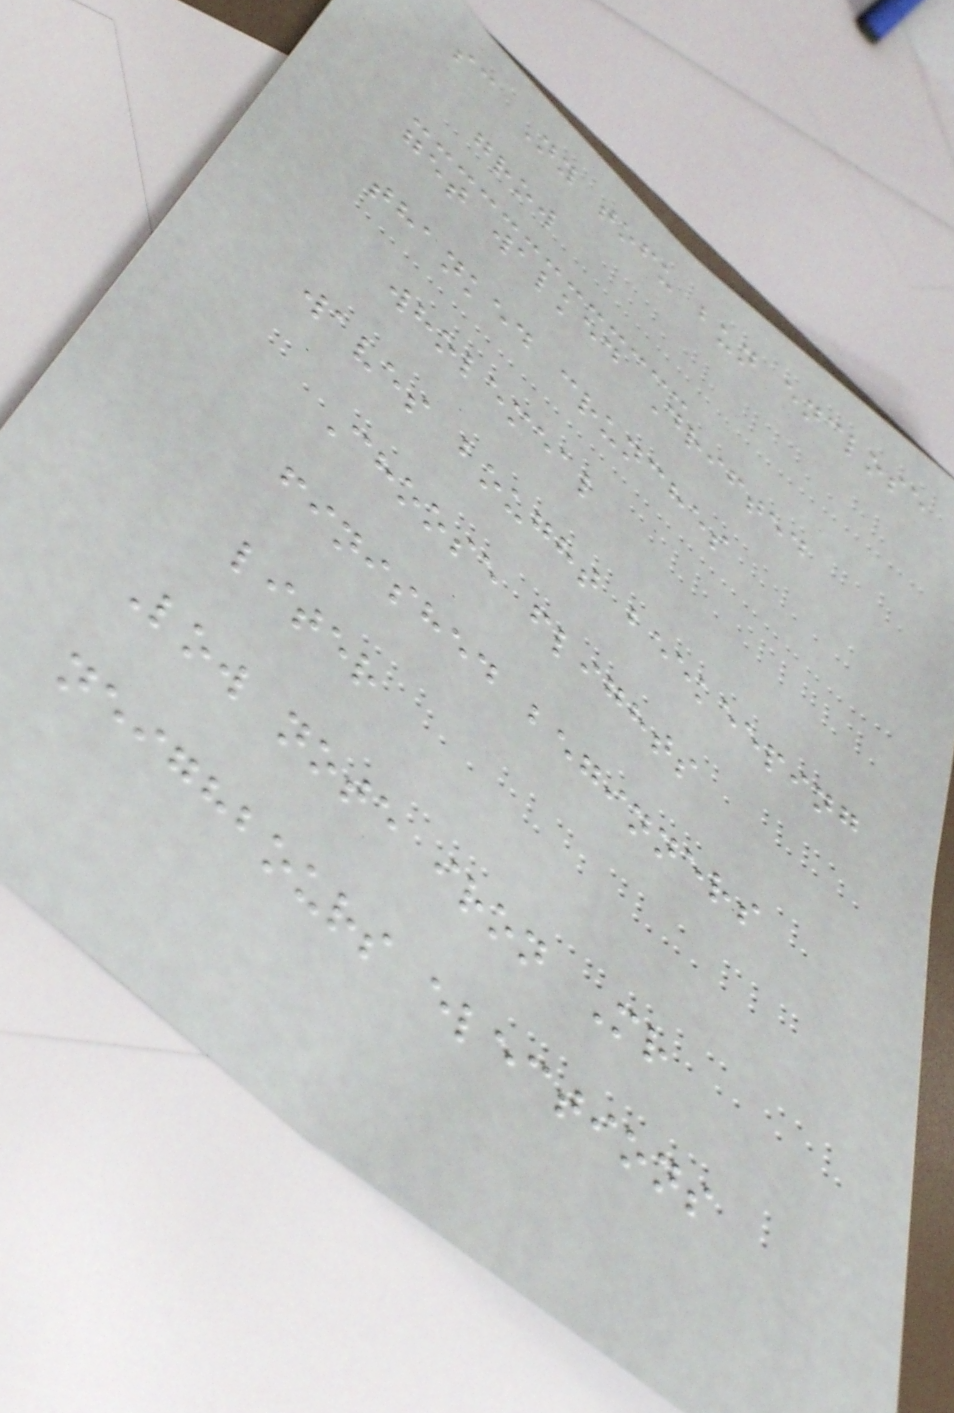sc Ny tofu bun enclose
grow
get walked Drifted
thanked crunches
wholemeal
waves bought beekeeping
Choose flights
finished beginners
liter
Low note iron Mr
neighbours elections
